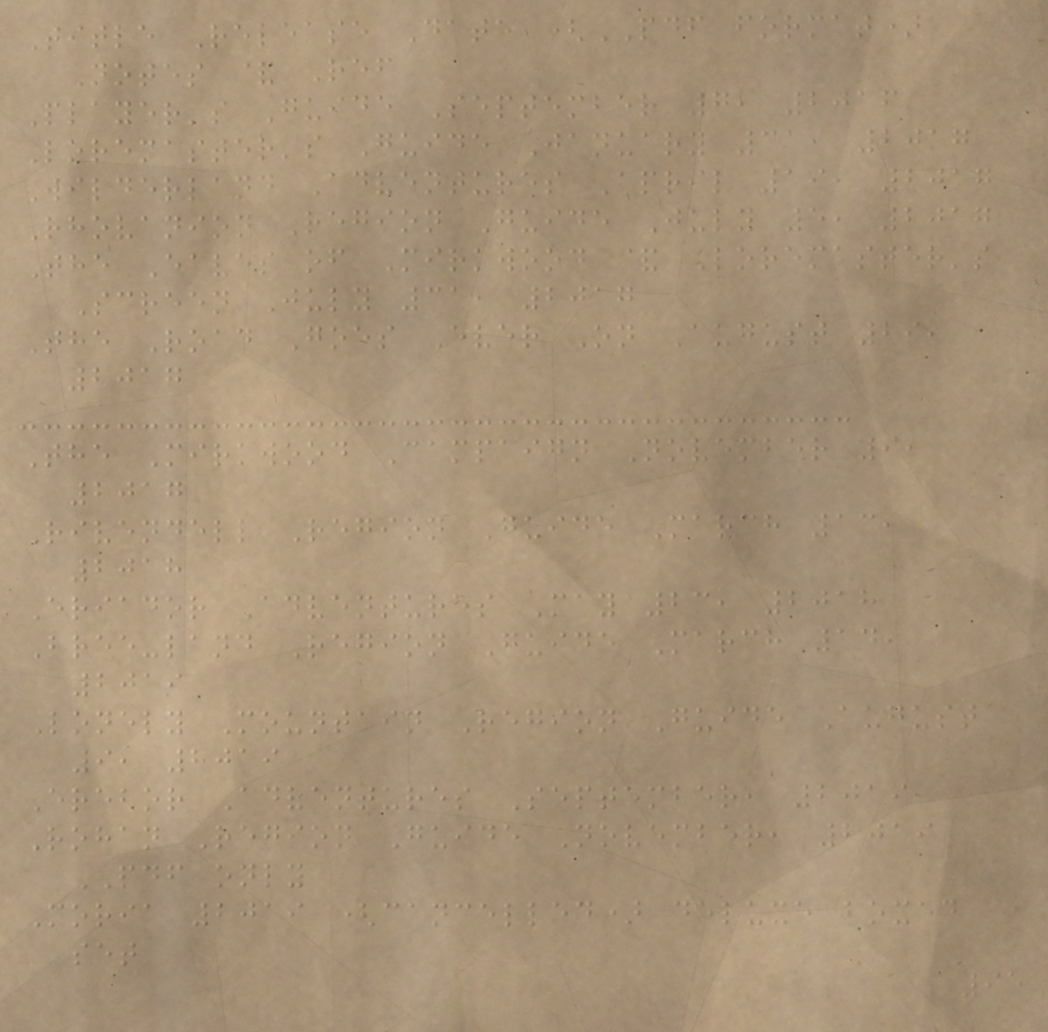Title Release Date (PDF format)
Notes & Ref
Player's Guide September 7, 2016
Loremaster's Guide January 31, 2017
Wilderland Adventures April 19, 2017
Rhovanion Region Guide July 5, 2017
The Eaves of Mirkwood & Loremaster's
Screen July 31, 2017
The Road Goes Ever On August 29,
2017
The Mirkwood Campaign November 9,
2017
Rivendell Region Guide March 13,
2018
Eriador Adventures May 23, 2018
Bree-land Region Guide March 14,
2019
Lonely Mountain Region Guide August
9, 2019
Erebor Adventures September, 2019
Rohan Region Guide November, 2019
PDF only
Moria 2019 (cancelled) deluxe boxed
set
95
